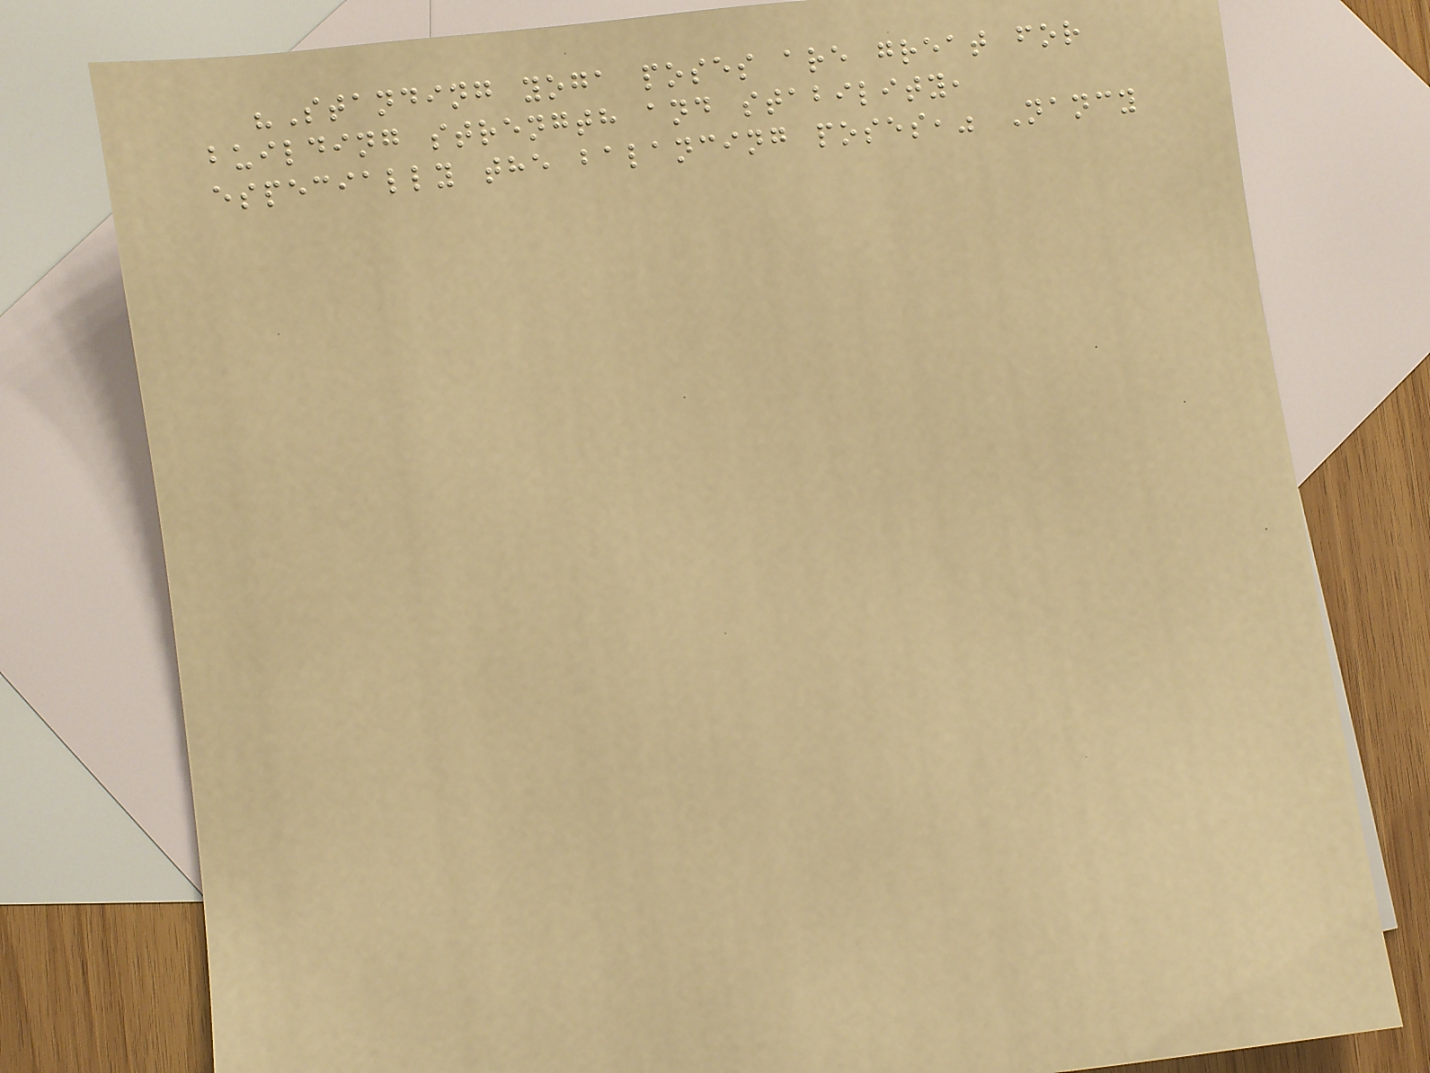"Standing yoga poses are great for
building strength and stability,
especially the balancing poses," Nancy
